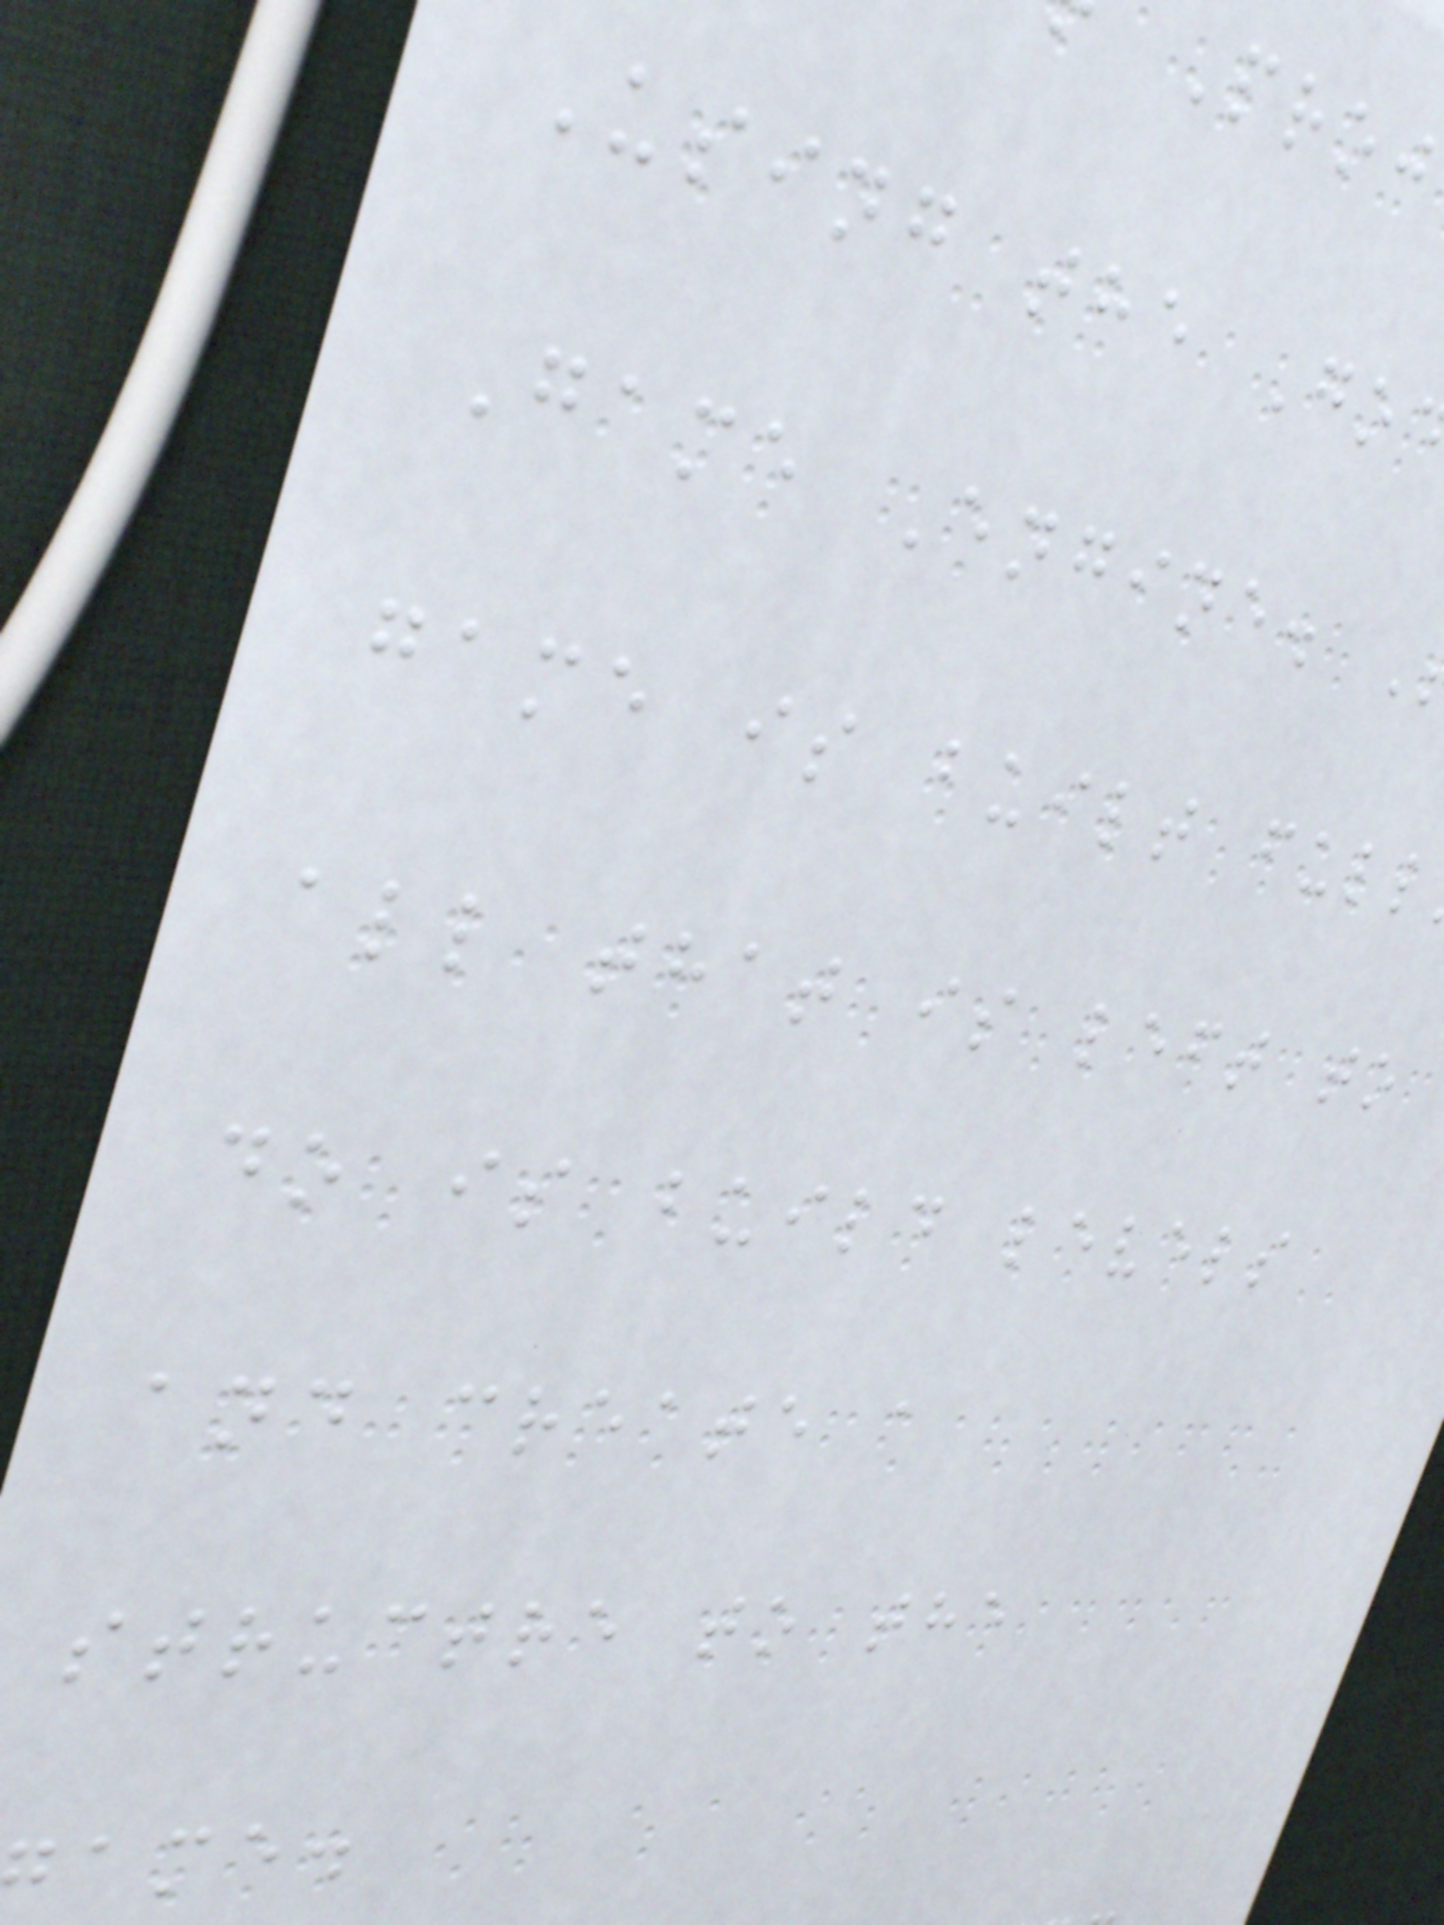Proj
Using the Go
Game Engine.
game is built full
all that is left to
do is build levels
and create a
structre to the
ame.
